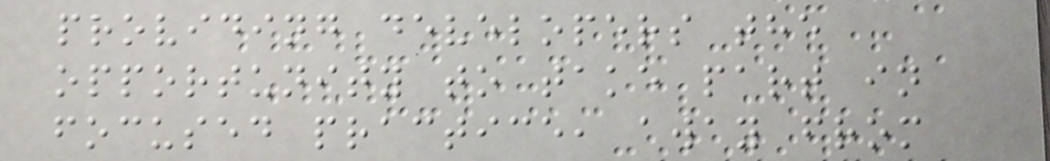providing developers the
opportunity to take part in
focused practice, away from
